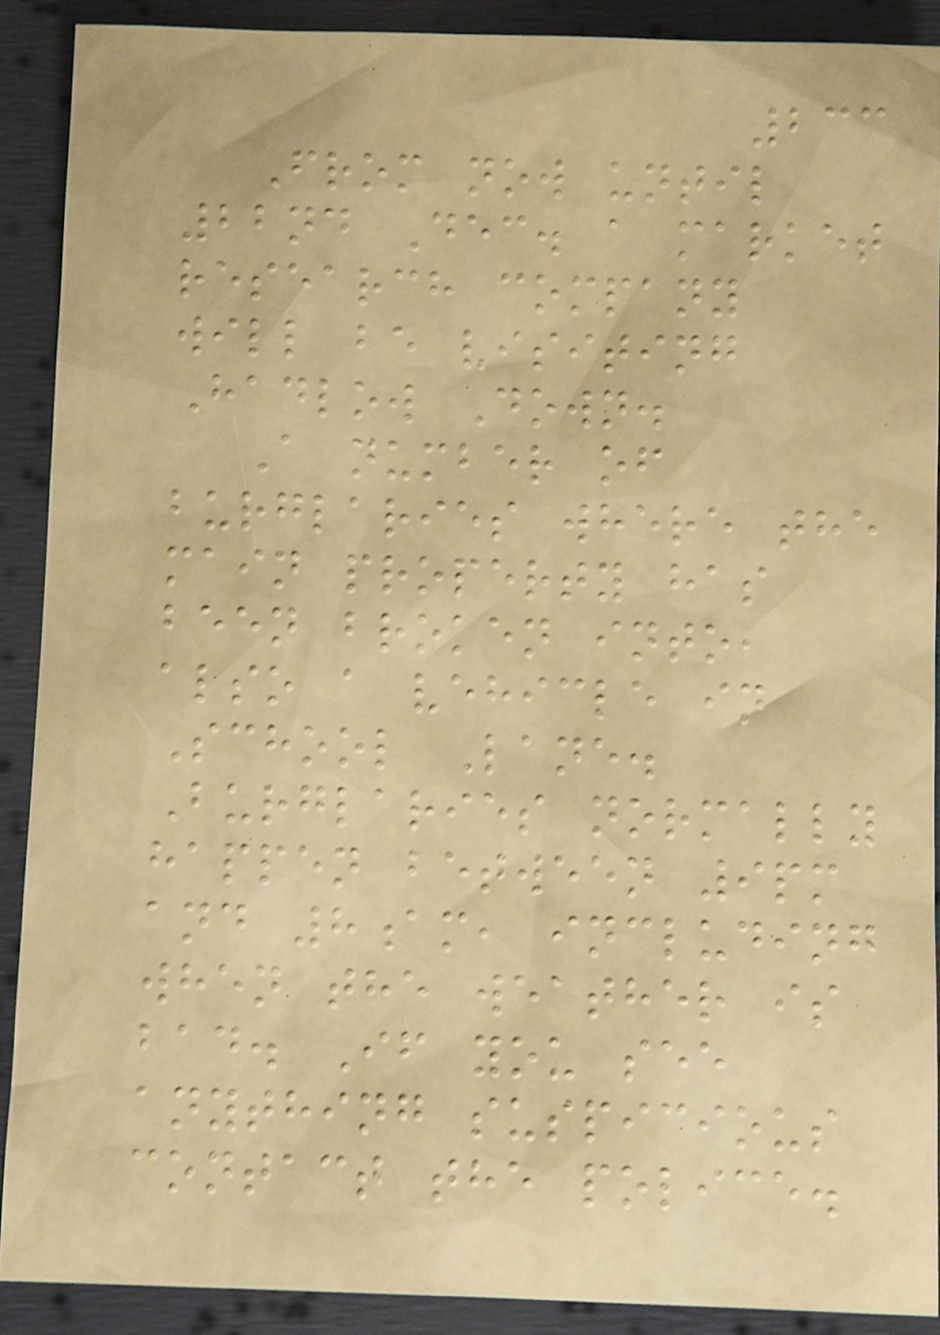233
From now until
22nd Dec. a market
research company
will be visiting
Hadlow Down.
A number of
burglaries where the
main property has
been broken into,
also a vehicle in
School Lane.
Burglaries normally
happen between 9pm
and 8am, including
when the weather is
bad. If you see
anything suspicious
contact the police.
